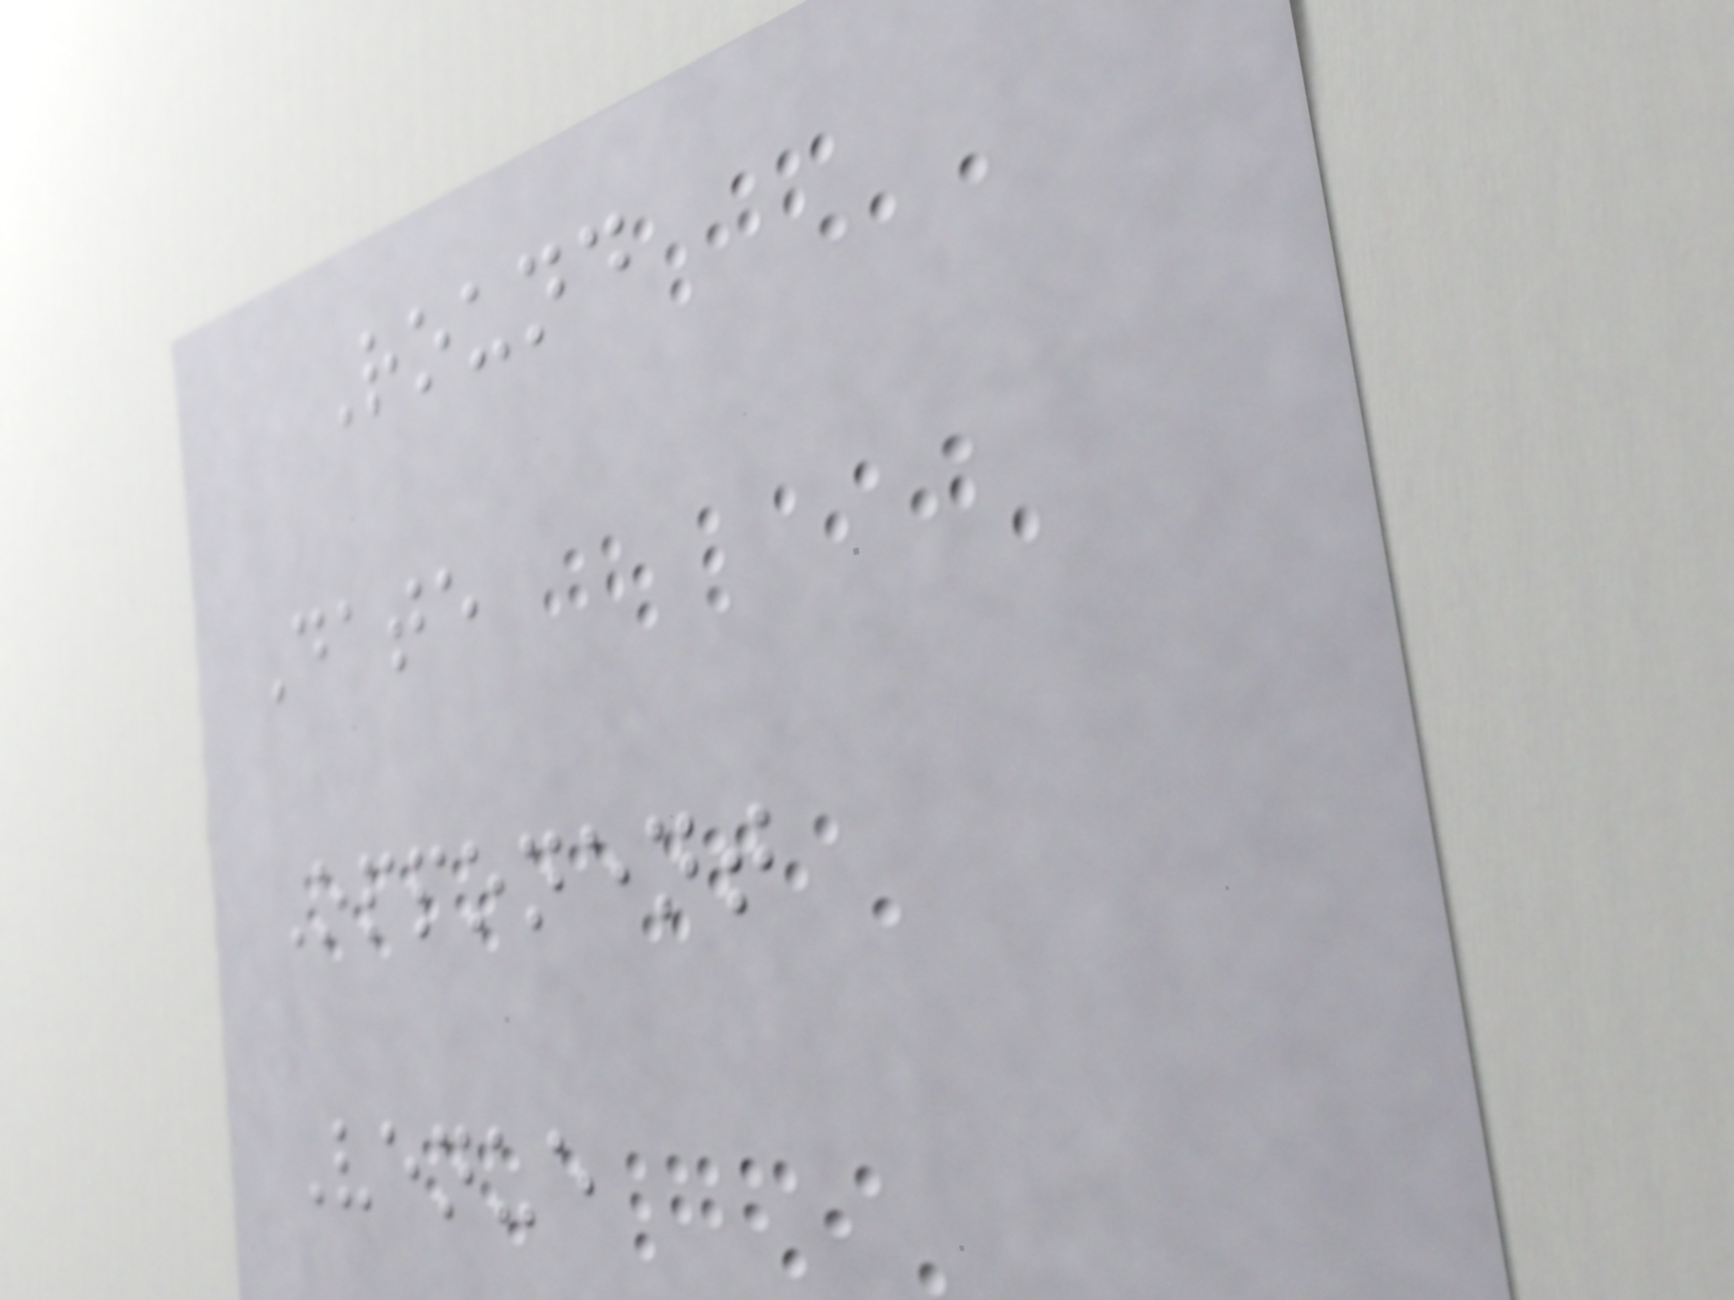Round
Date
Opponent
Venue
